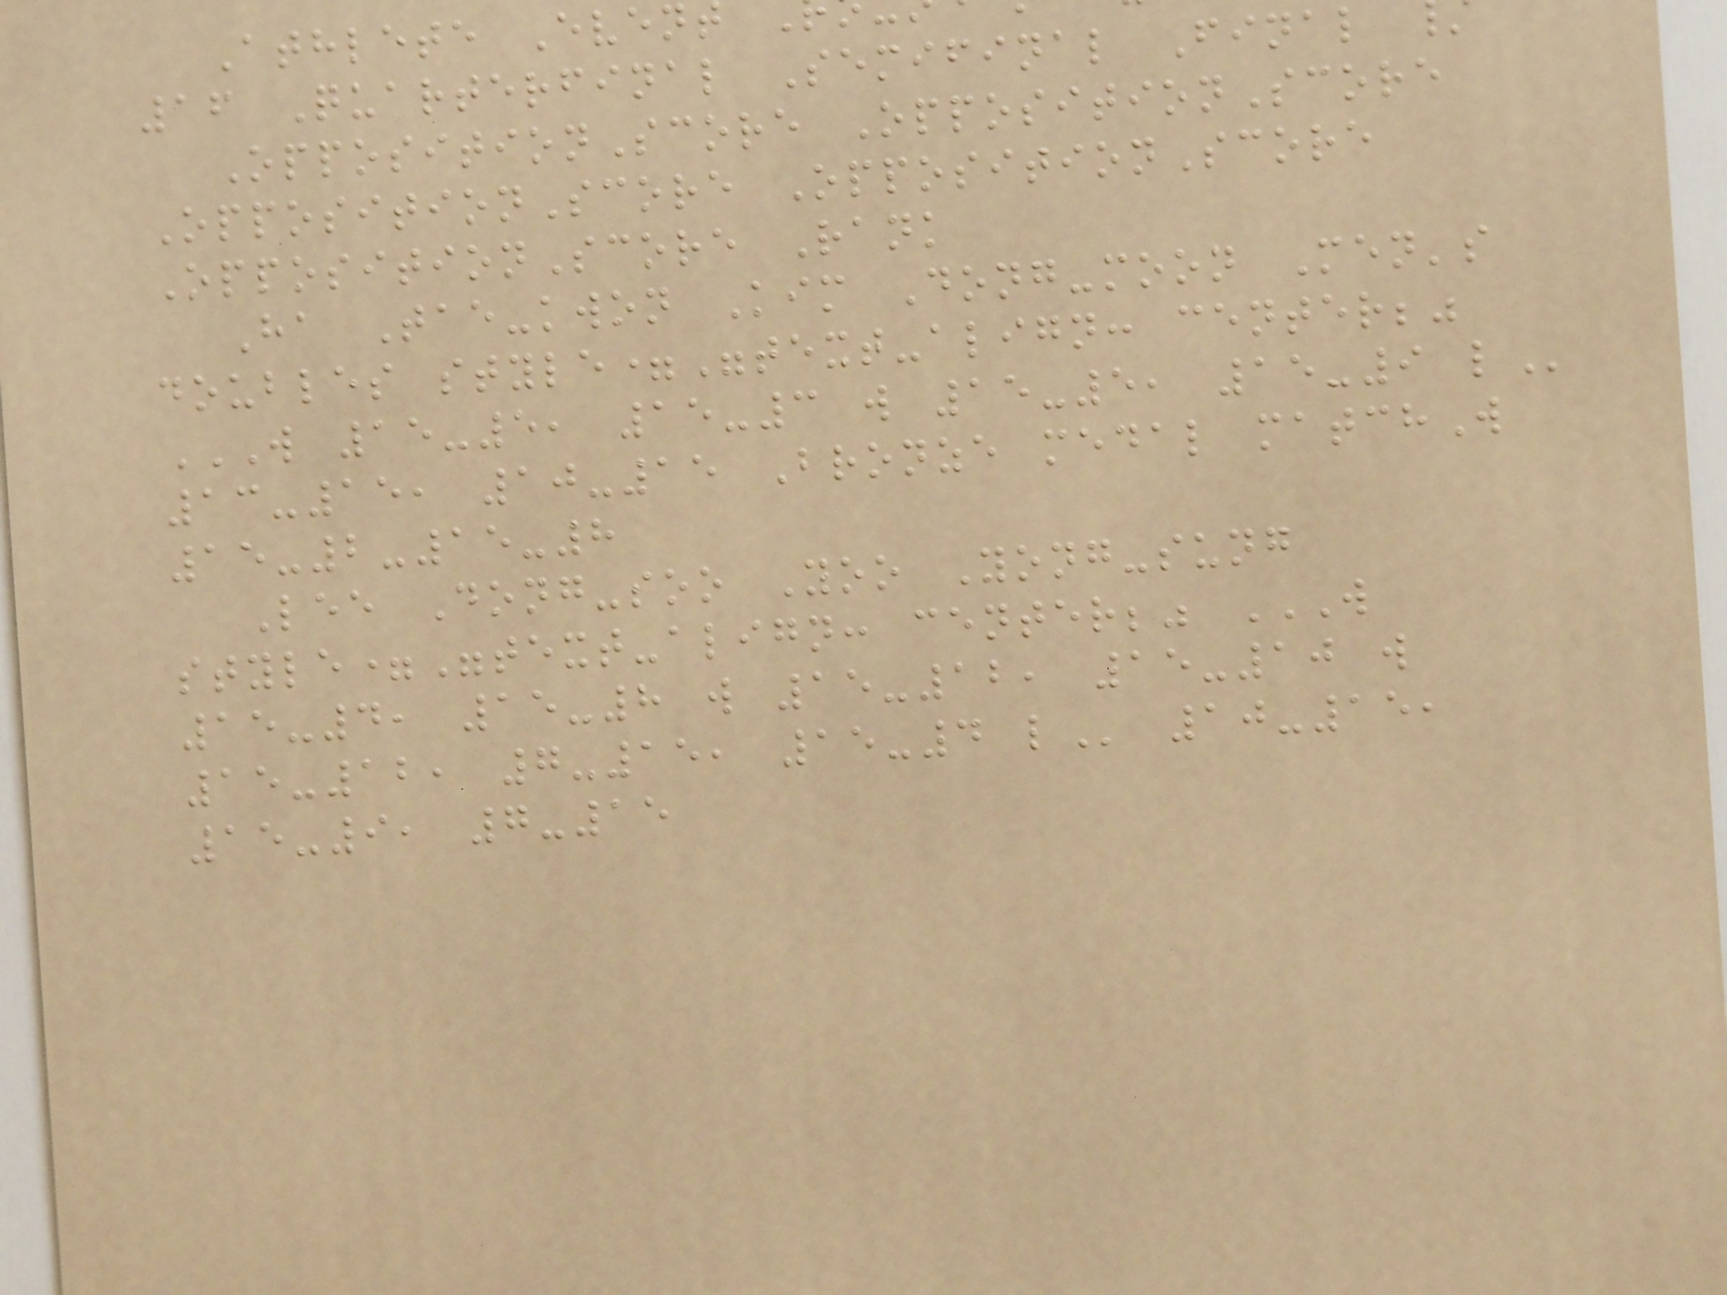Athlete Event
16 Quarterfinal Semifinal Final
OppositionScore OppositionScore
OppositionScore OppositionScore
OppositionScore Rank
Ha Tae-kwon Kim Dong-moon Men's
doubles style="text-align: center;"
W 15-5, 15-3 W 15-5, 15-9 L
13-15, 10-15 Bronze medal matchW
15-2-15-8
Lee Dong-soo Yoo Yong-sung
style="text-align: center;" W
15-4, 15-8 w 15-12, 15-10 w
15-12, 7-15, 15-4
15-9, 7-15
